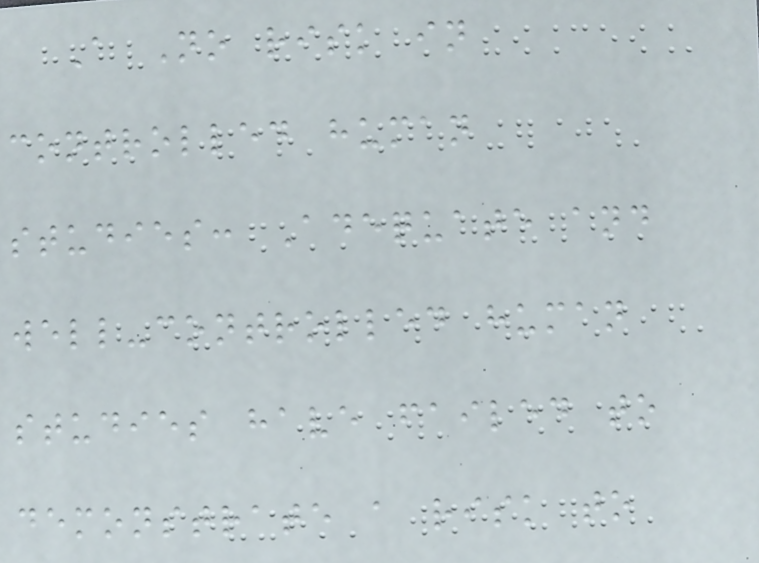A No risk in
controlled human
studies: Adequate and
well-controlled human
studies have failed to
demonstrate a risk to
